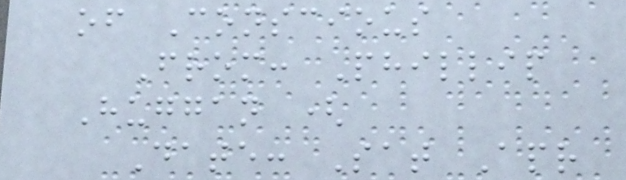of Conscious
From: Phillip
Huggan (
Date: Sat Apr
